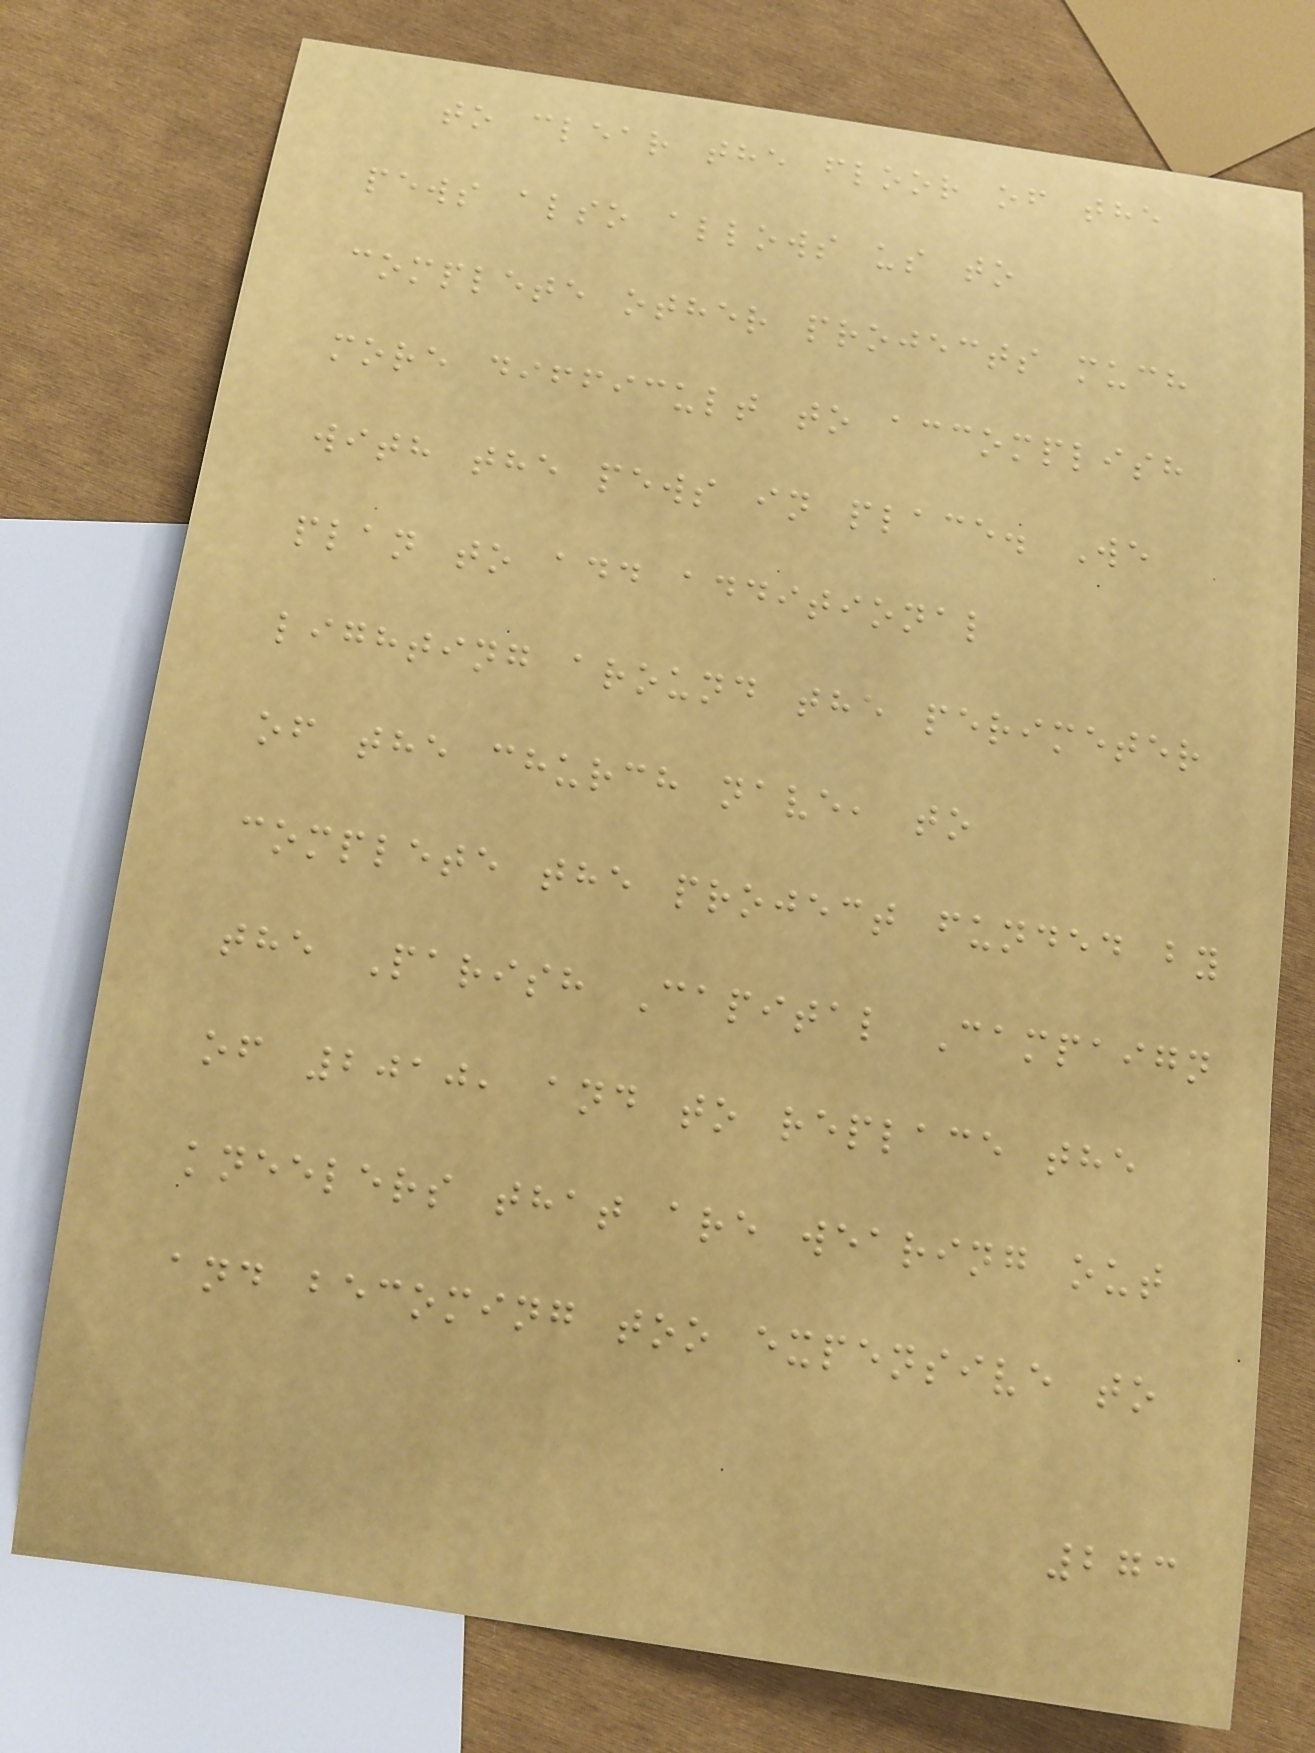to clear the floor of the
pews also allows us to
complete other projects much
more difficult to accomplish
with the pews in place. We
plan to add additional
lighting around the perimeter
of the church nave, to
complete the project funded by
the Parish Capital Campaign
of 2010, and to replace the
kneelers that are wearing out
and becoming too expensive to
273
